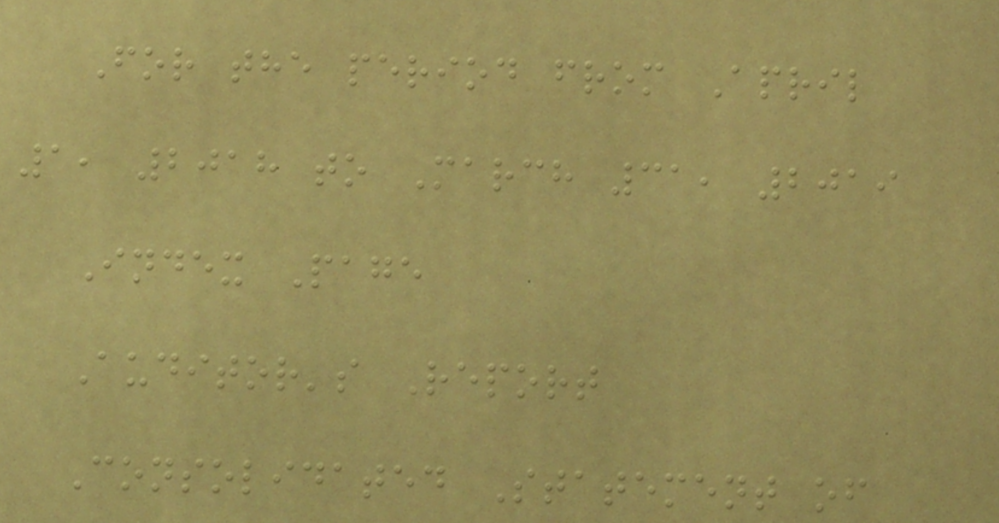For the period from April
1, 2018 to March 31, 2019
Index Page
Auditor's Report
Consolidated Statement of
